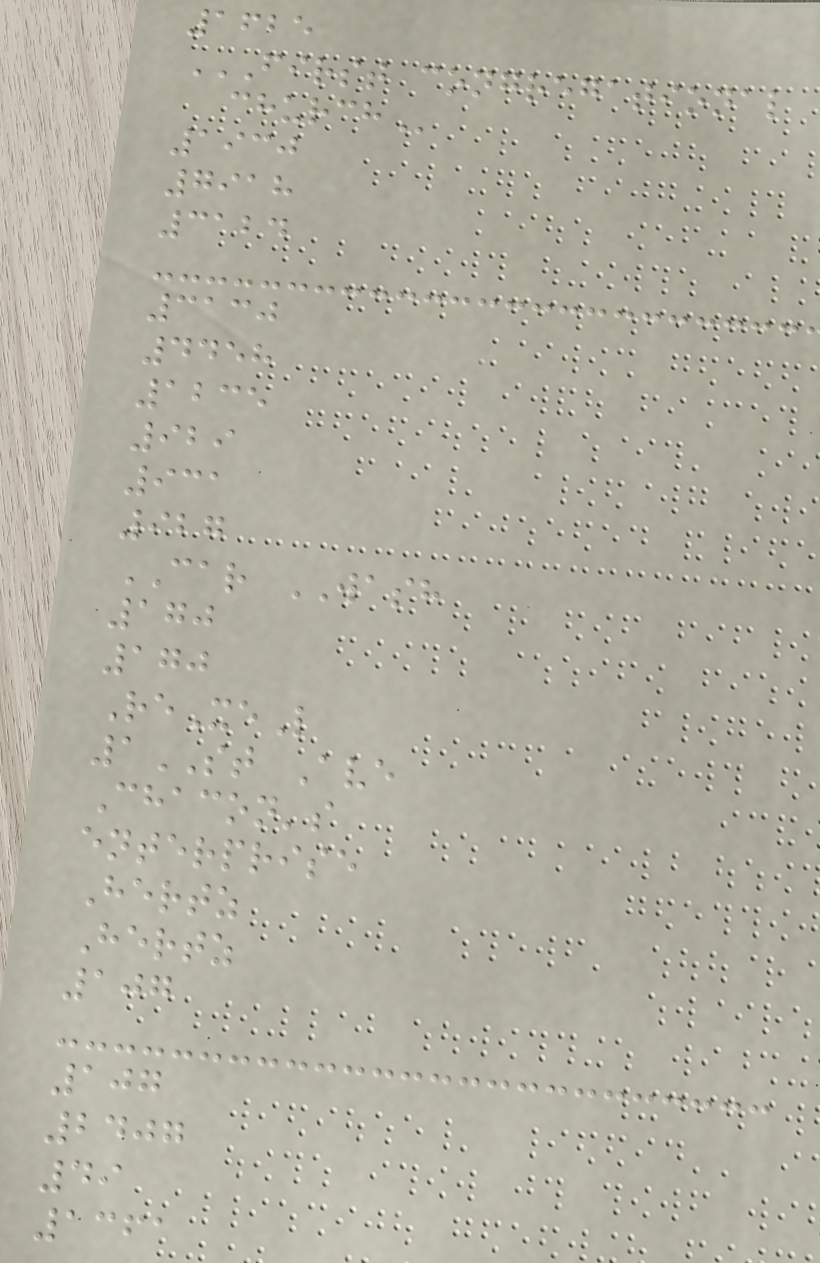1625
FIRST CONGREGATIONAL
CHURCH
1930
7918
3124
3130
4458
1235
929
931
927
CAR WASH
170
170
ReXeL
1ST Ave
Chacon's
enterprise
Hertz
Hertz
107
107
2407
49
1361
